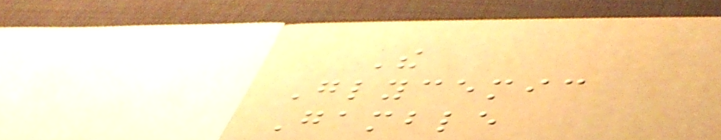The
Glycemic
Gamble
